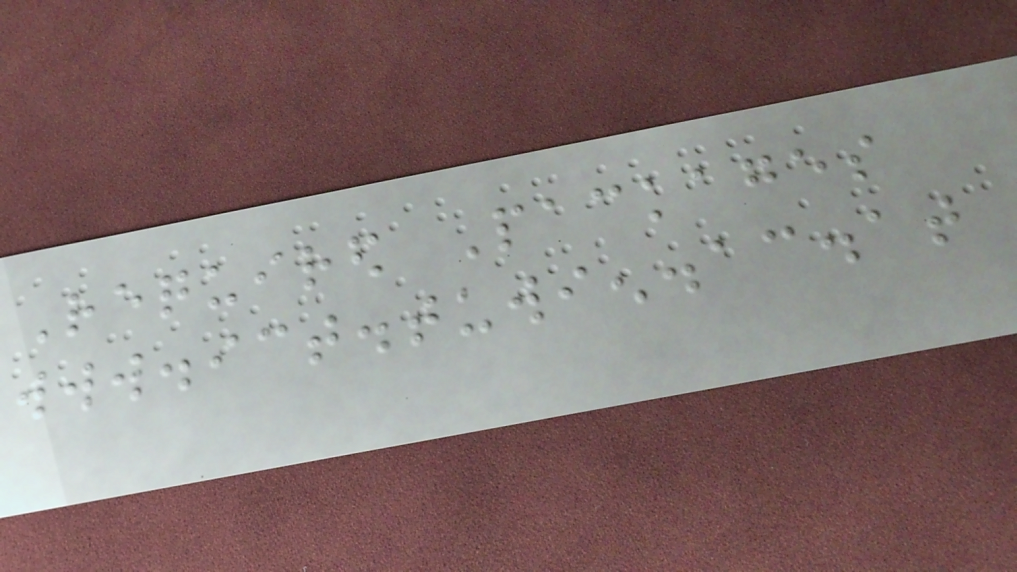Required Packages
www.ict.tuwien.ac.at
